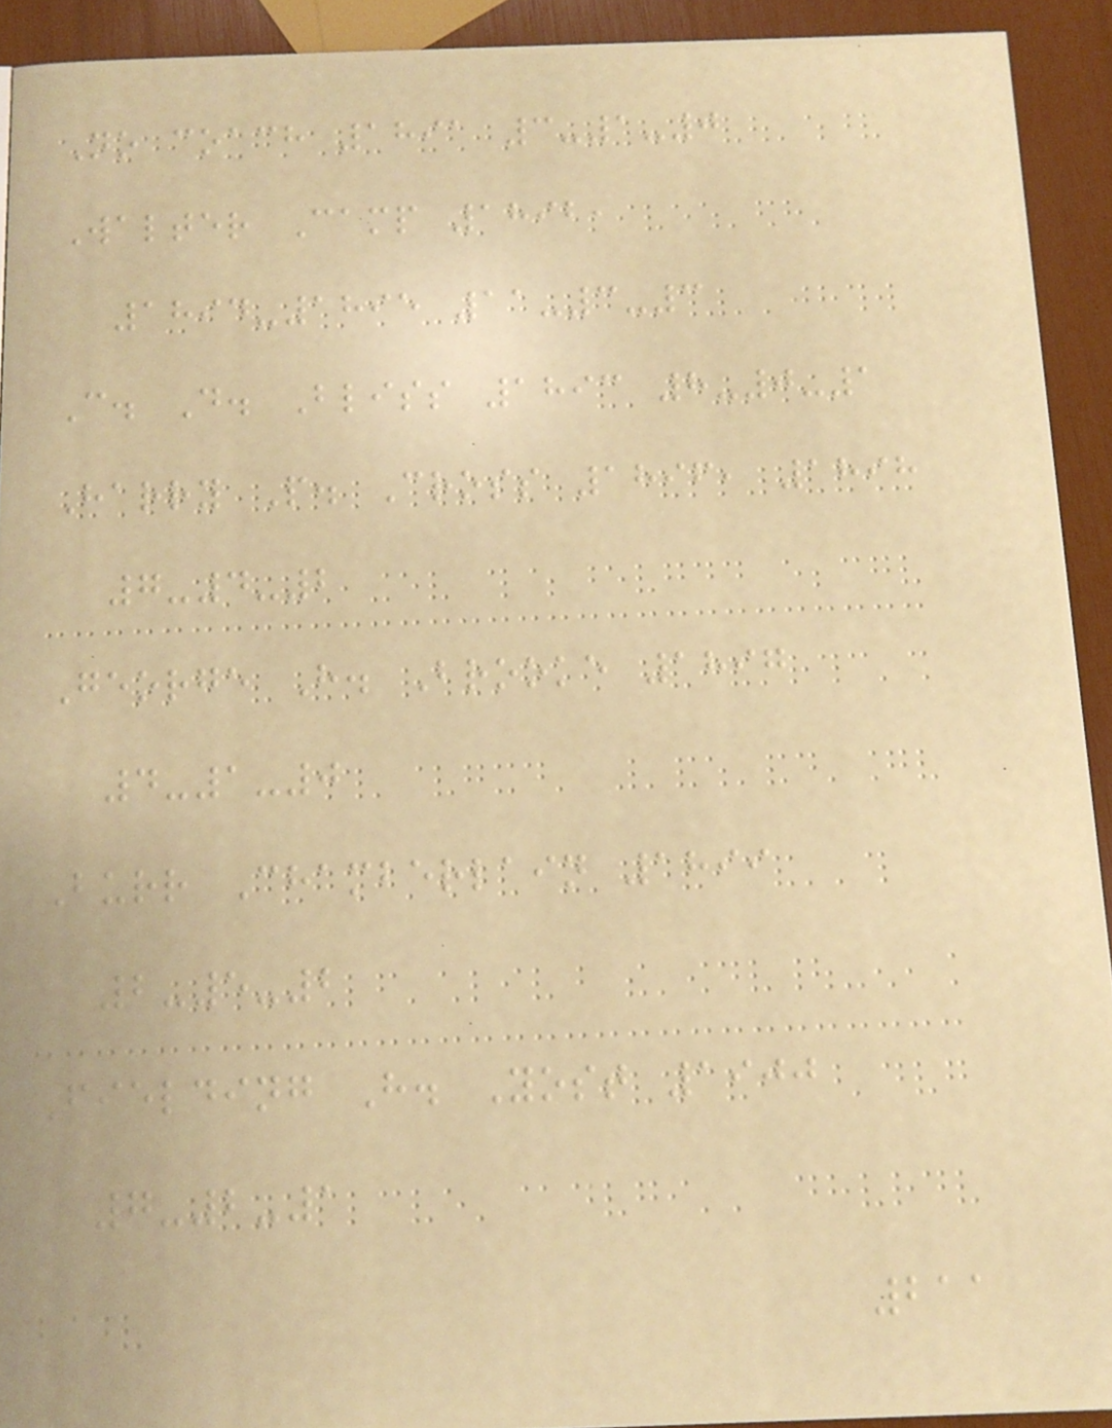No coach 1891 3-1-0
Walter Camp 1892,
1894-1895 11-3-3
C. D. Bliss 1893 8-0-1
Harry P. Cross 1896, 1898
7-4-2
George H. Brooke 1897
4-1-0
Burr Chamberlain 1899
2-5-2
Fielding H. Yost 1900
7-2-1
211
